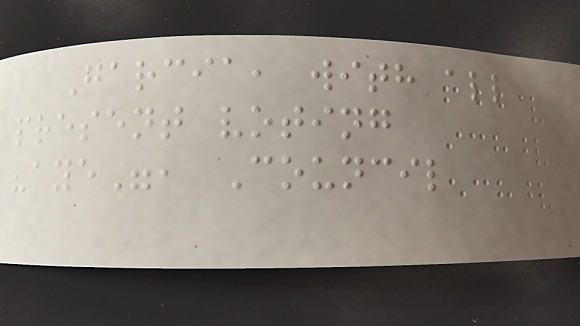Garcia, with all
present voting
"aye", Council
